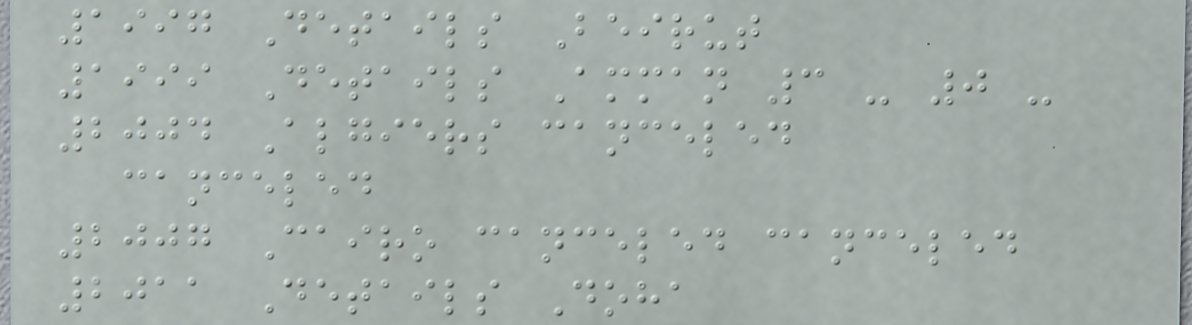1997 Details Beirut
1999 Details Amman 3 - 0 -
2004 Algiers canceled
canceled
2007 Cairo canceled canceled
2011 Details Doha
